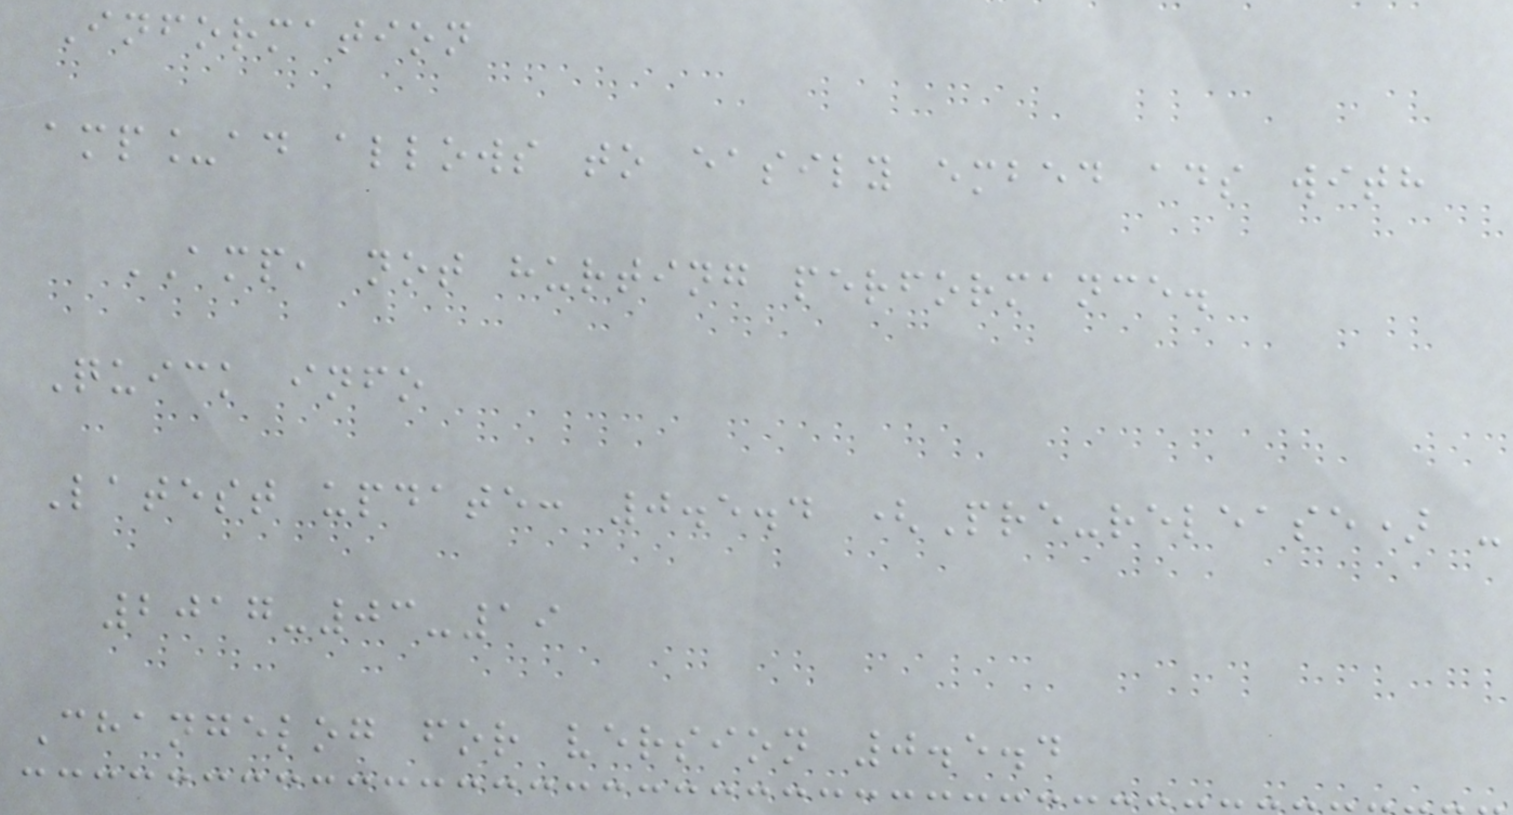Information
amp_ad allows to easily embed ads with
AMP, not hurting performance.
Quick info
Latest update: 0.5.4 (Pre-release) -
2017-03-19
Changelog for version 0.5.4
